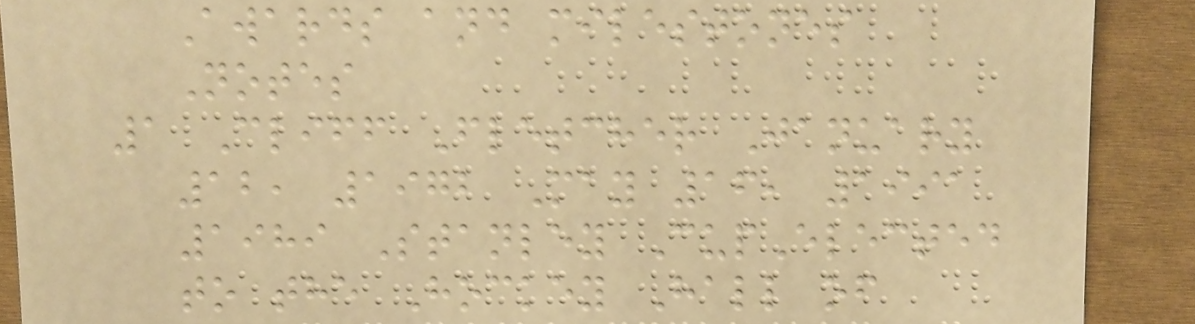Awards and milestones
Notes
1 Cliff Fletcher January
12, 1972 May 16, 1991
1989 Stanley CupElected
to the Hockey Hall of
